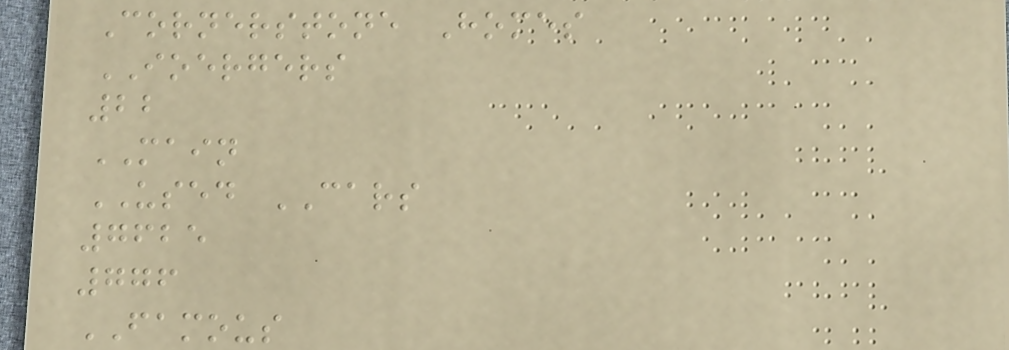Cornerstone Homes
IOERGERS
22
MAIN
USED CARS
7625
776
FAMOUS
